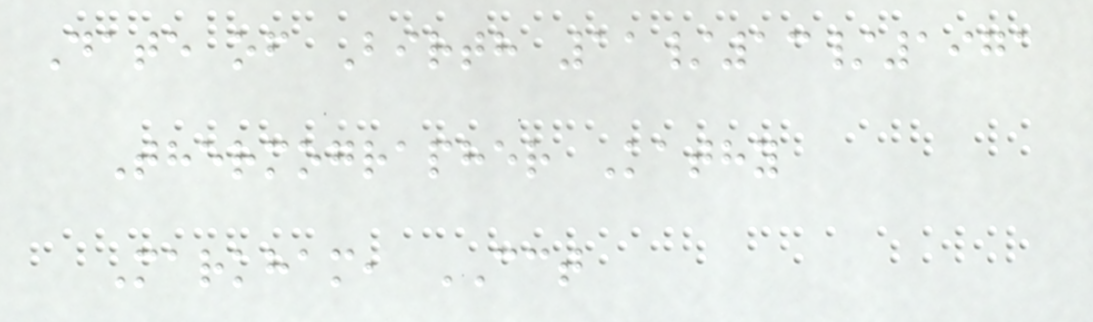Date of Birth 11/13/1971
Thermographer Kathy
Markham, CCT
